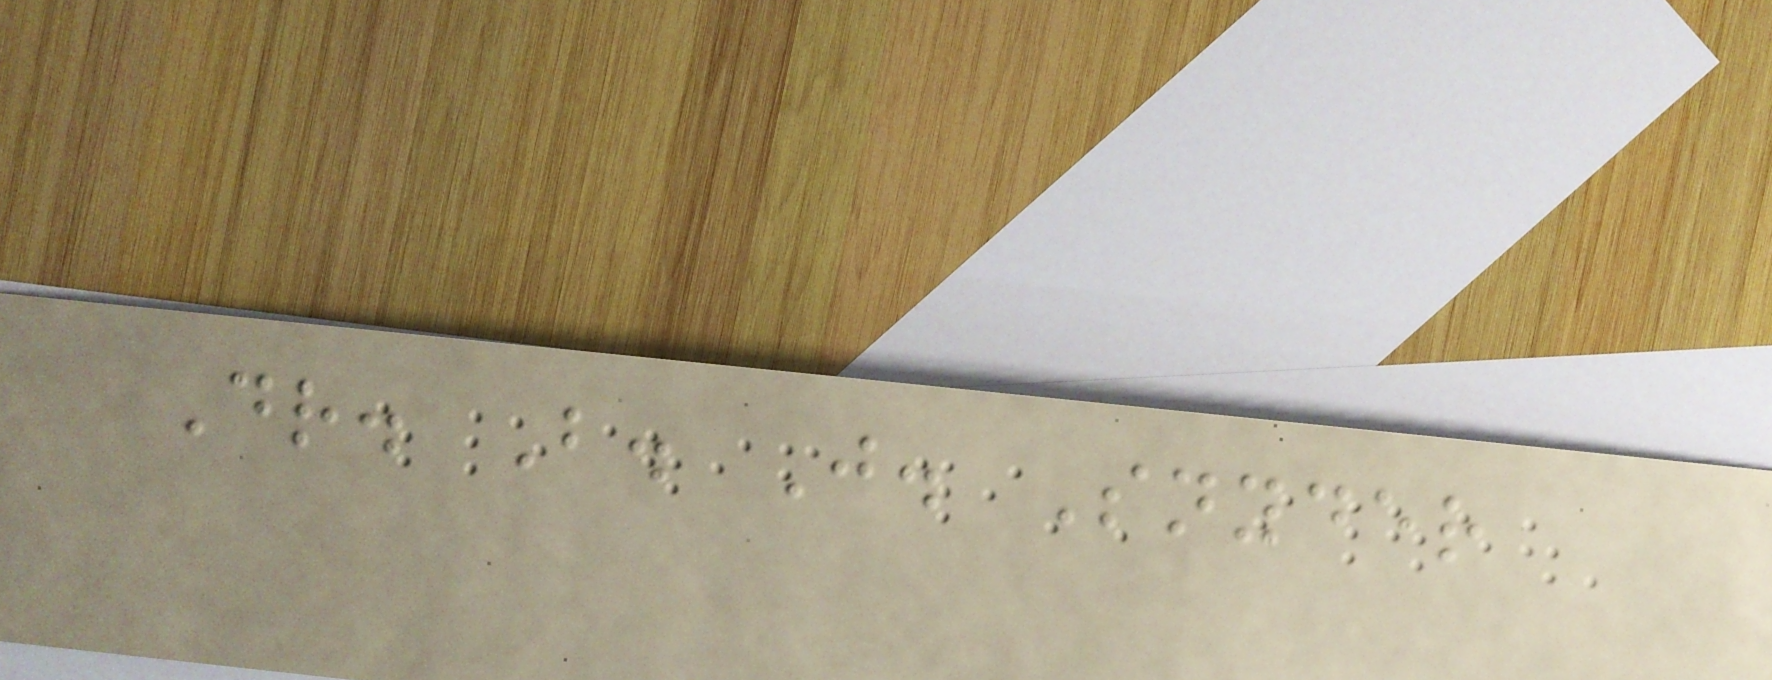Dr. B. J. Snyder
